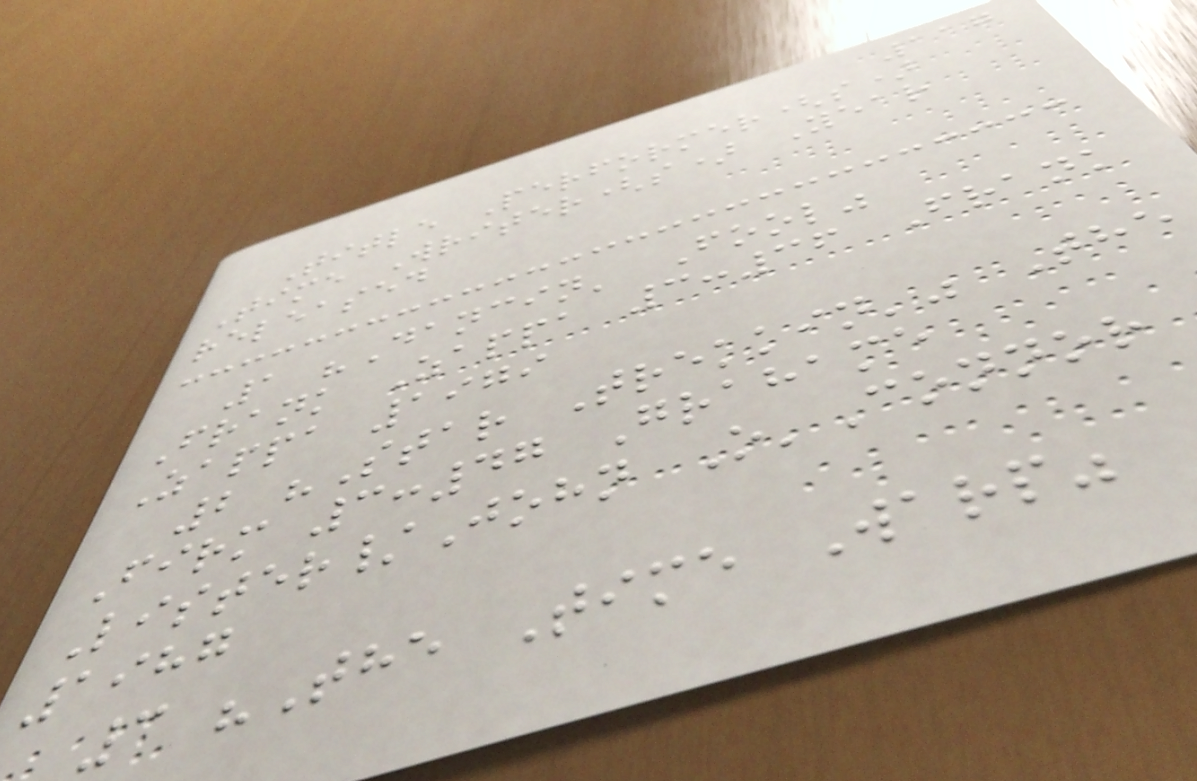117
Title Performer(s)
Time Writer(s) Year
released
1 "Dancin' Fool"
Frank Zappa 3:36 Frank
Zappa 1979
2 "Star Trekkin'" The
Firm 3:47 Grahame
Lister/John O'Connor
1987
3 "The Time Warp"
